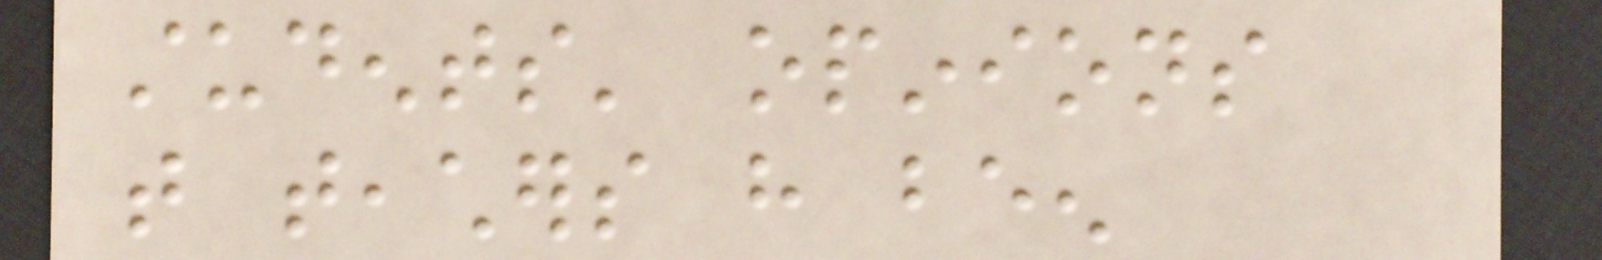students' opinions
that teachers have been
